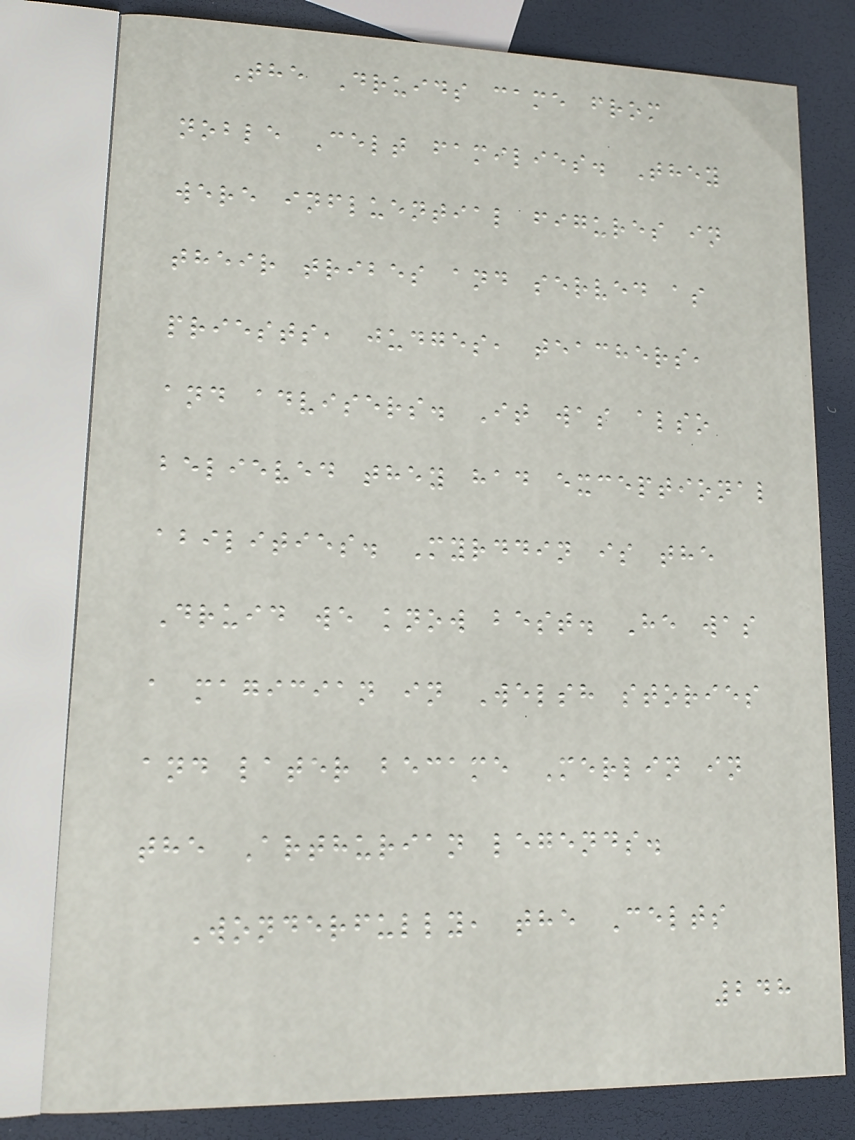The Druids came from
noble Celt families. They
were influential figures in
their tribes and served as
priests, judges, teachers,
and advisers. It was also
believed they had exceptional
abilities. Myrddin is the
Druid we know best. He was
a magician in Welsh stories
and later became Merlin in
the Arthurian legends.
Wonderfully, the Celts
248
